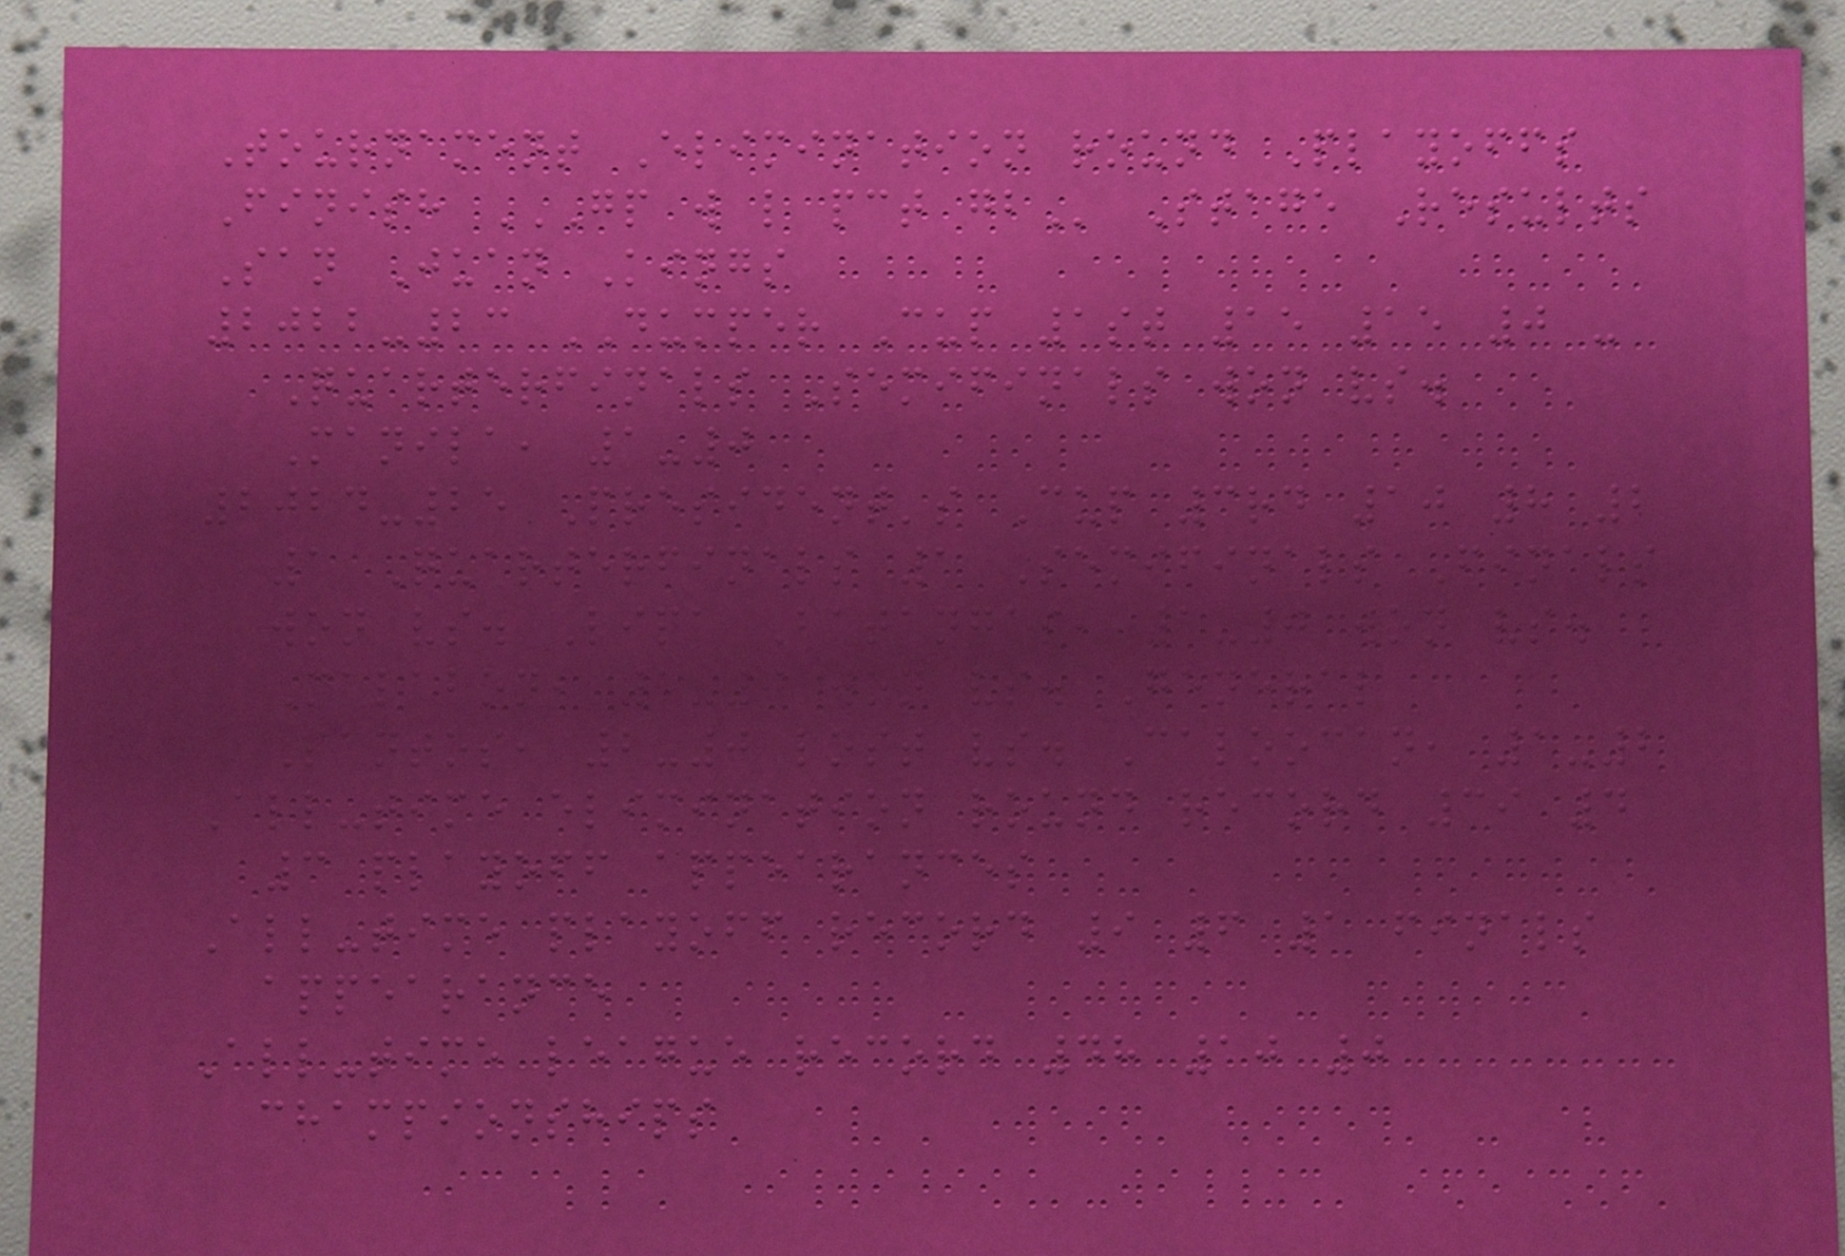Tournament Elimination round Playoffs
Finish GP W L PCT GB Stage Results
San Juan Kings
2022-23 DUMPER Cup 1st 15 15 0 -
Quarterfinals Semifinals won vs.
Manila, 1-0
2024-25 President's Cup 3rd 10 8 2
1 Quarterfinals 1 Semifinals Finals
won vs. Lipa Batangas, 1-0 won vs.
Malabon, 1-0 won vs. General
Santos, 2-0 lost vs. Caloocan, 1-2
All-time elimination round record 39 4
3 playoff appearances
All-time playoff record 9 6 1 finals
appearance
All-time league record 48 10 0
championships
